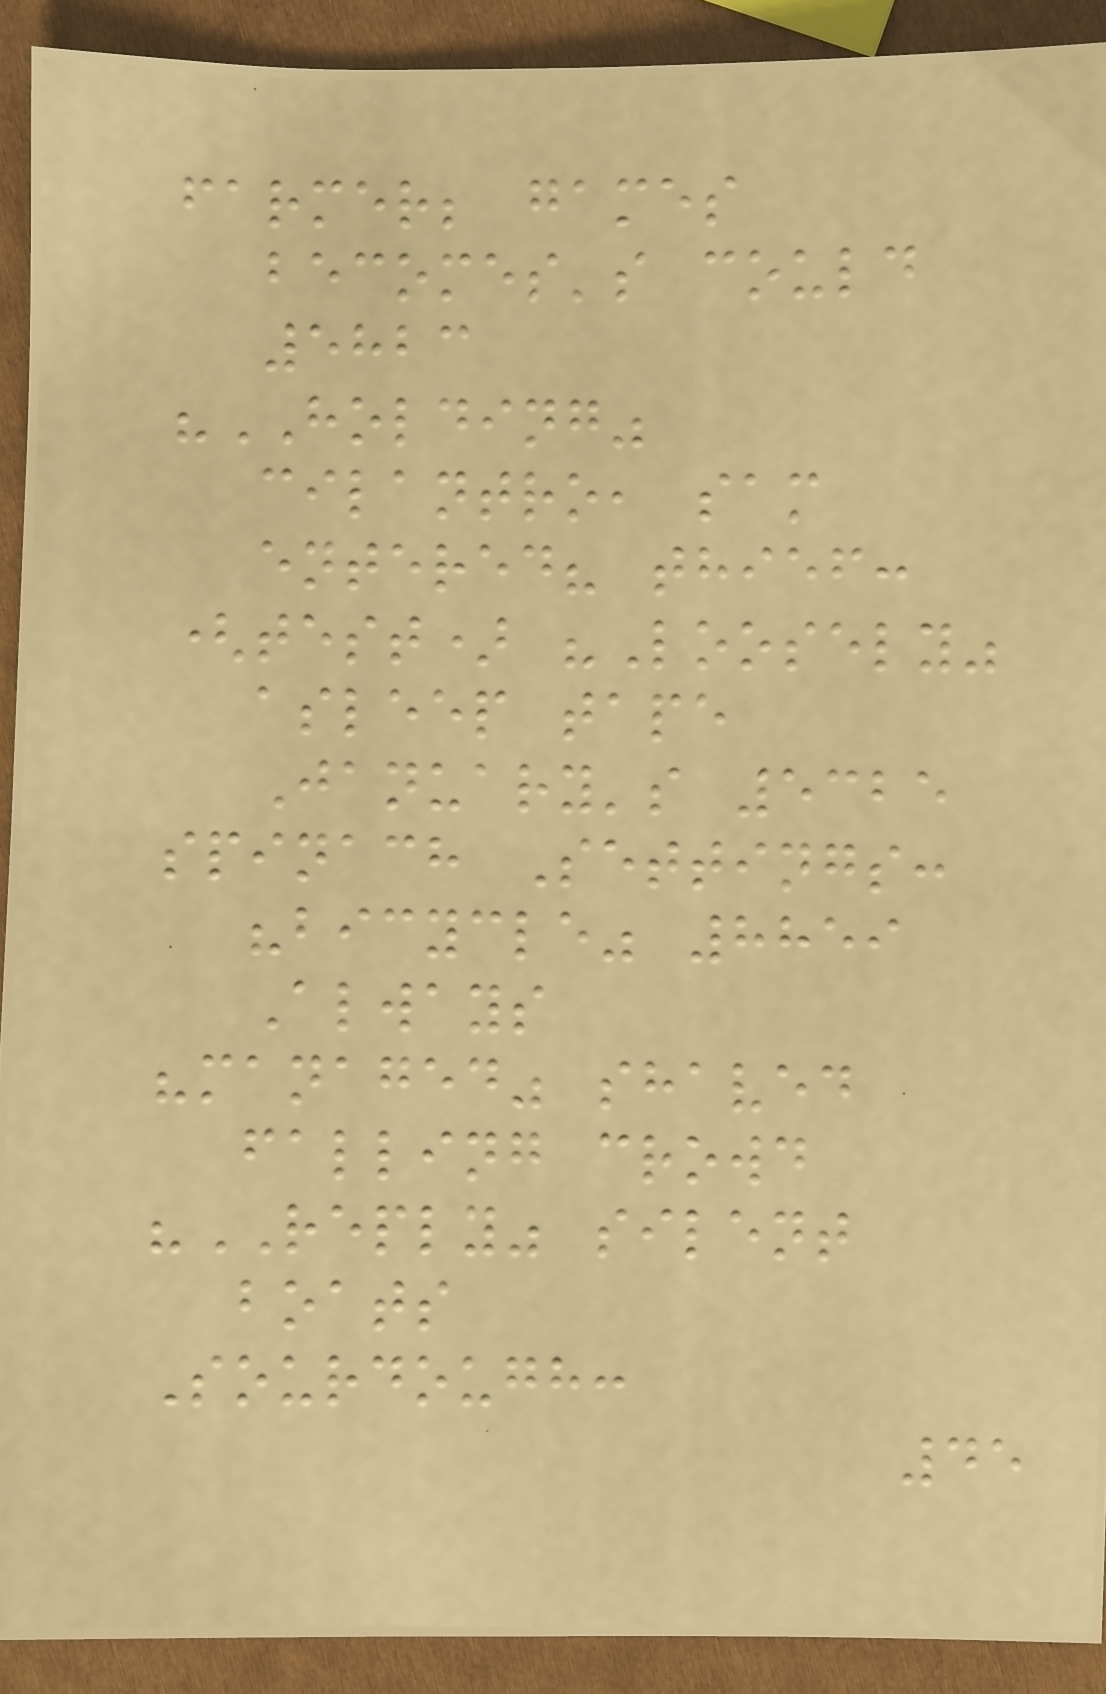farmer; games
becomes's could
5823
"HOLDING"
cilantro, sam
entered? thief:
(test) "Loosely"
asleep tape
January's 5325
spinach Settings:
"bicycle" 8859
Always
"managed" shaved
falling crowd
"REPLY" silent
boats
Sourdough:
45
